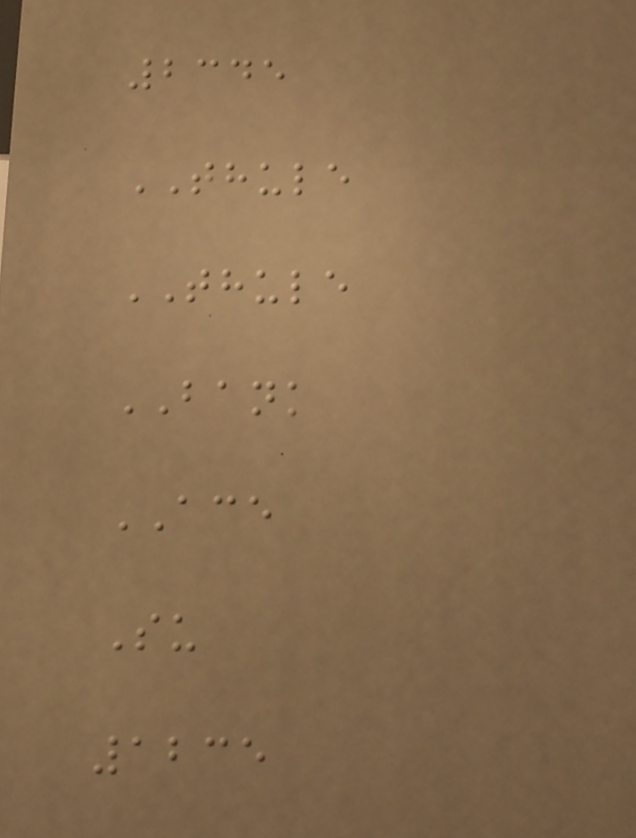2345
THULE
THULE
BANK
ACE
Su
1235
